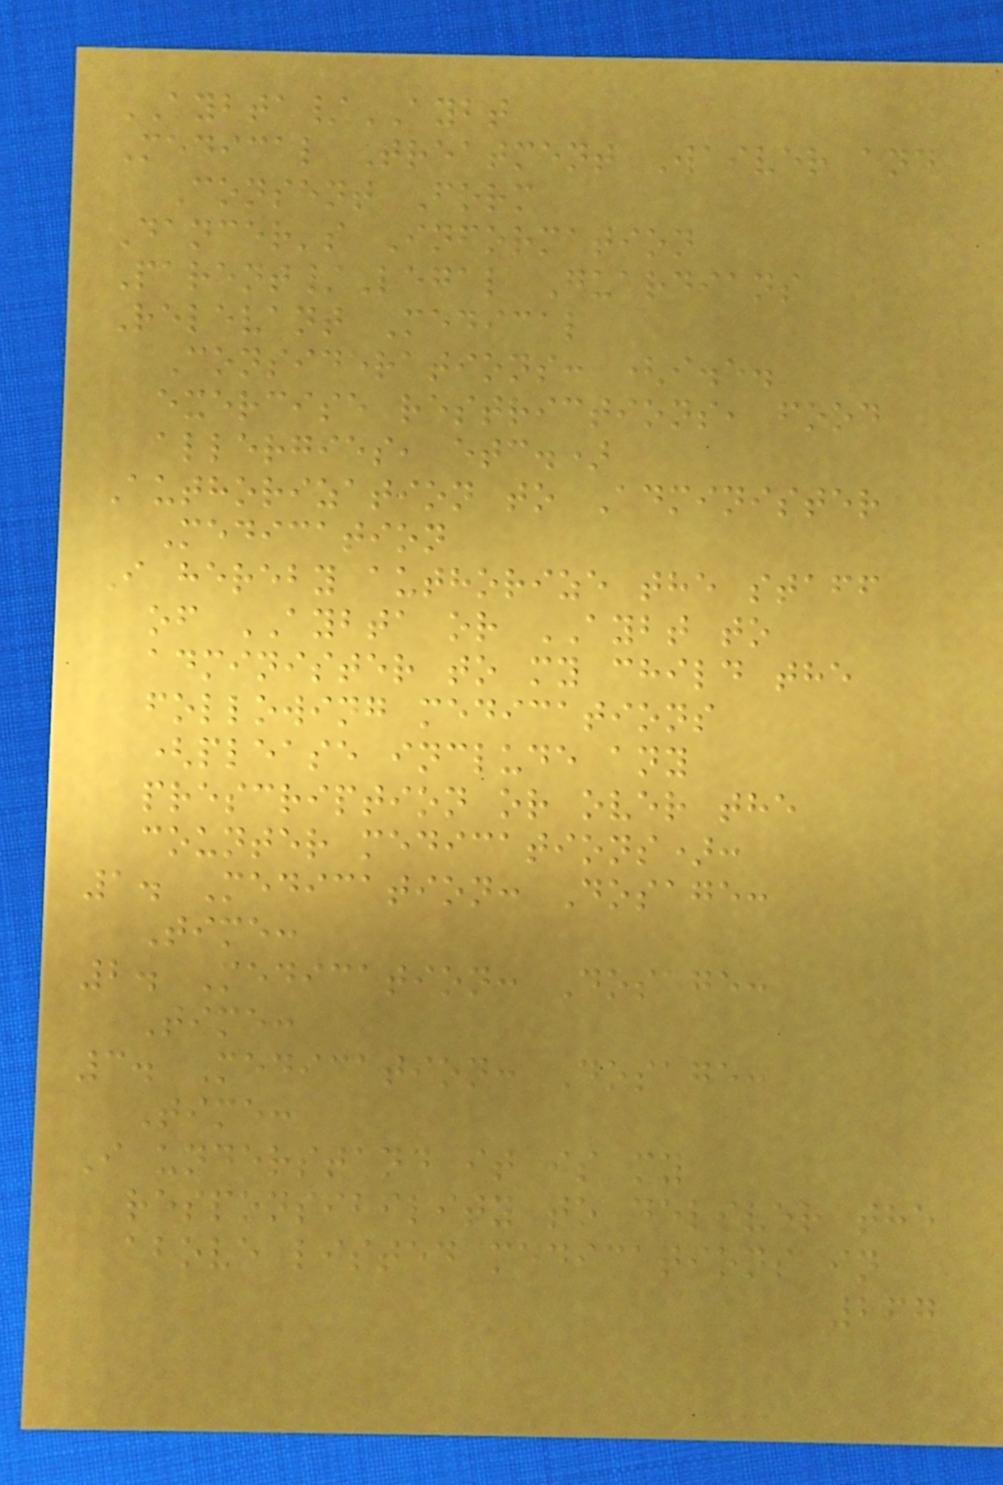AYBTA/AYBT
Medical Treatment Waiver and
Consent Form
Dancer's Information
Parent/Legal Guardians
Relevant Medical
Considerations: (i.e.
exercise restrictions, food
allergies, etc.)
Authorization to Administer
Medication
I hereby authorize the staff
of AYBTA or AYBT to
administer to my child the
following medications
(please include any
prescription or over the
counter medications):
1. Medication: Dosage:
Time:
2. Medication: Dosage:
Time:
3. Medication: Dosage:
Time:
I understand it is my
responsibility to deliver the
above listed medications in
267
